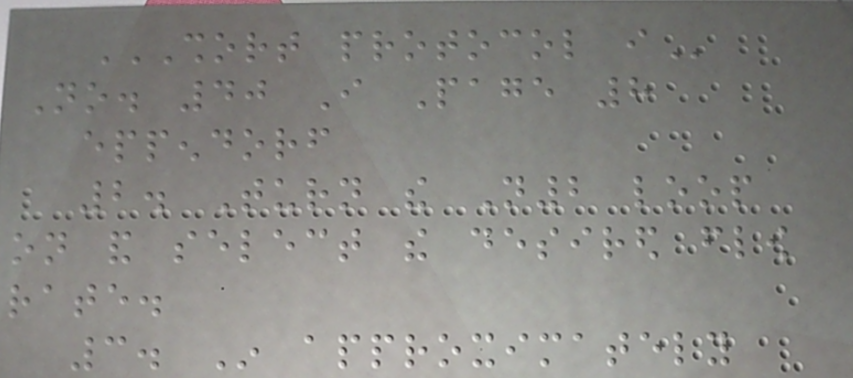SHORT PROTOCOL I
No. 40 I Page 8
eppendorf
2. Turn the N2 loop
on and select the desired flow
rate.
3. In approximately
